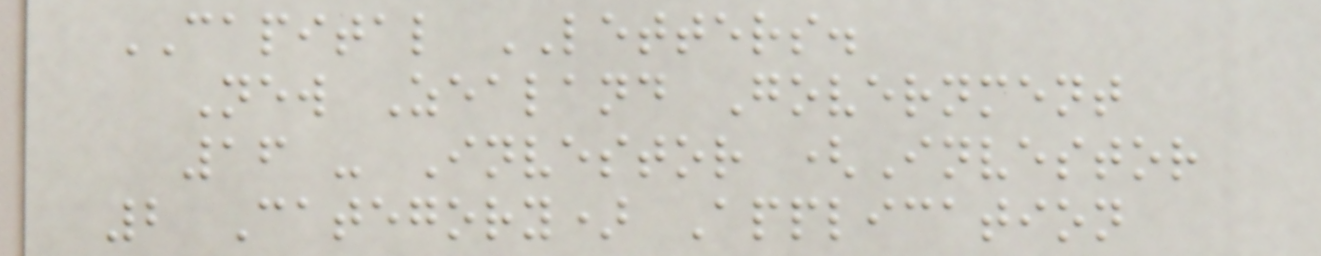CAPITAL LETTERS.
New Zealand Government
16 - Investor (Investor
2 Category) Application
